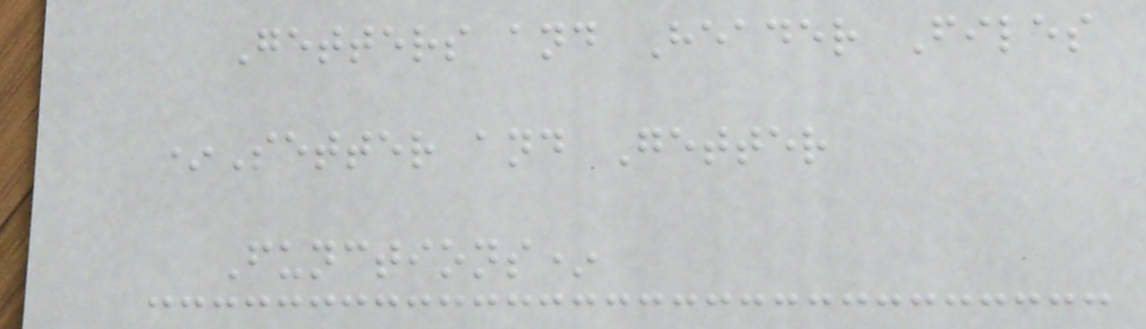Getters and Header Files
*Setter and Getter
Functions*
